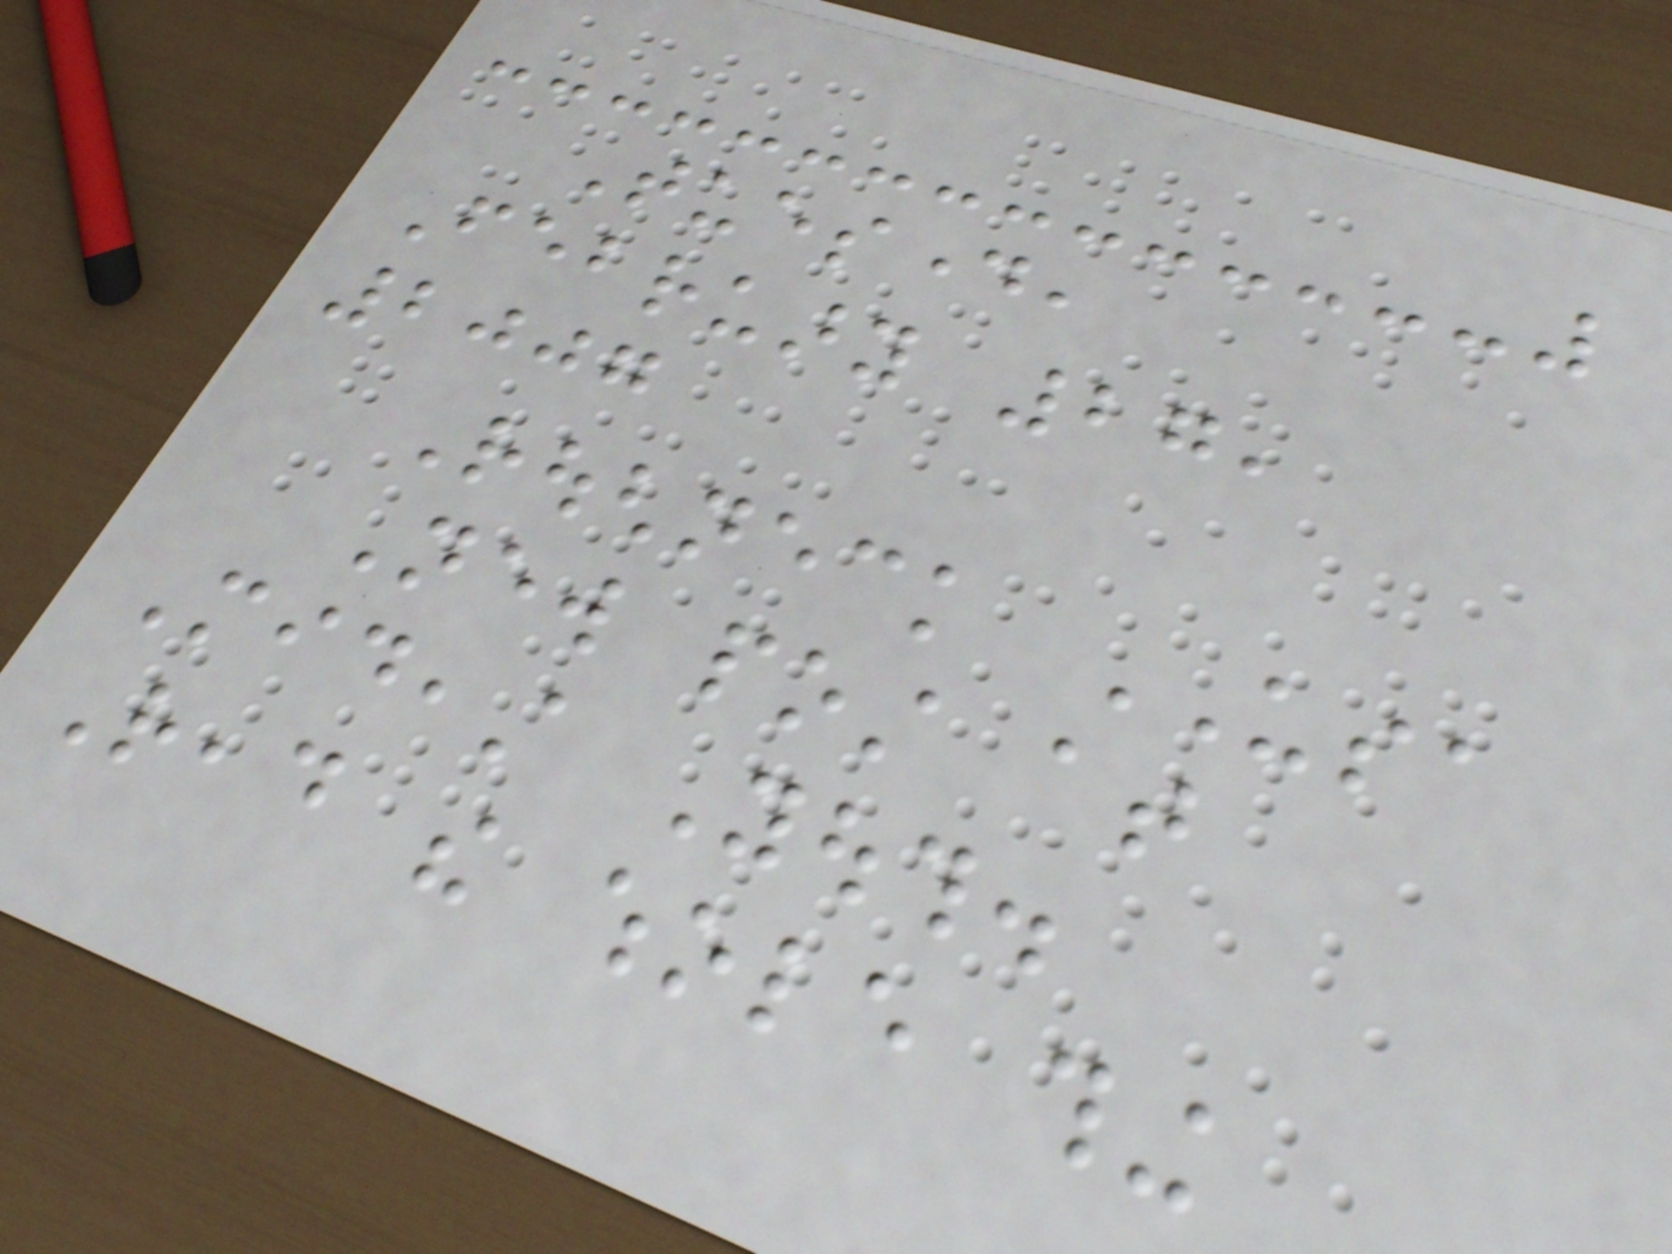Tuesday,
February 27,
2007
Roughneck USA
New post at
Mideast Youth.
Read the whole thing
